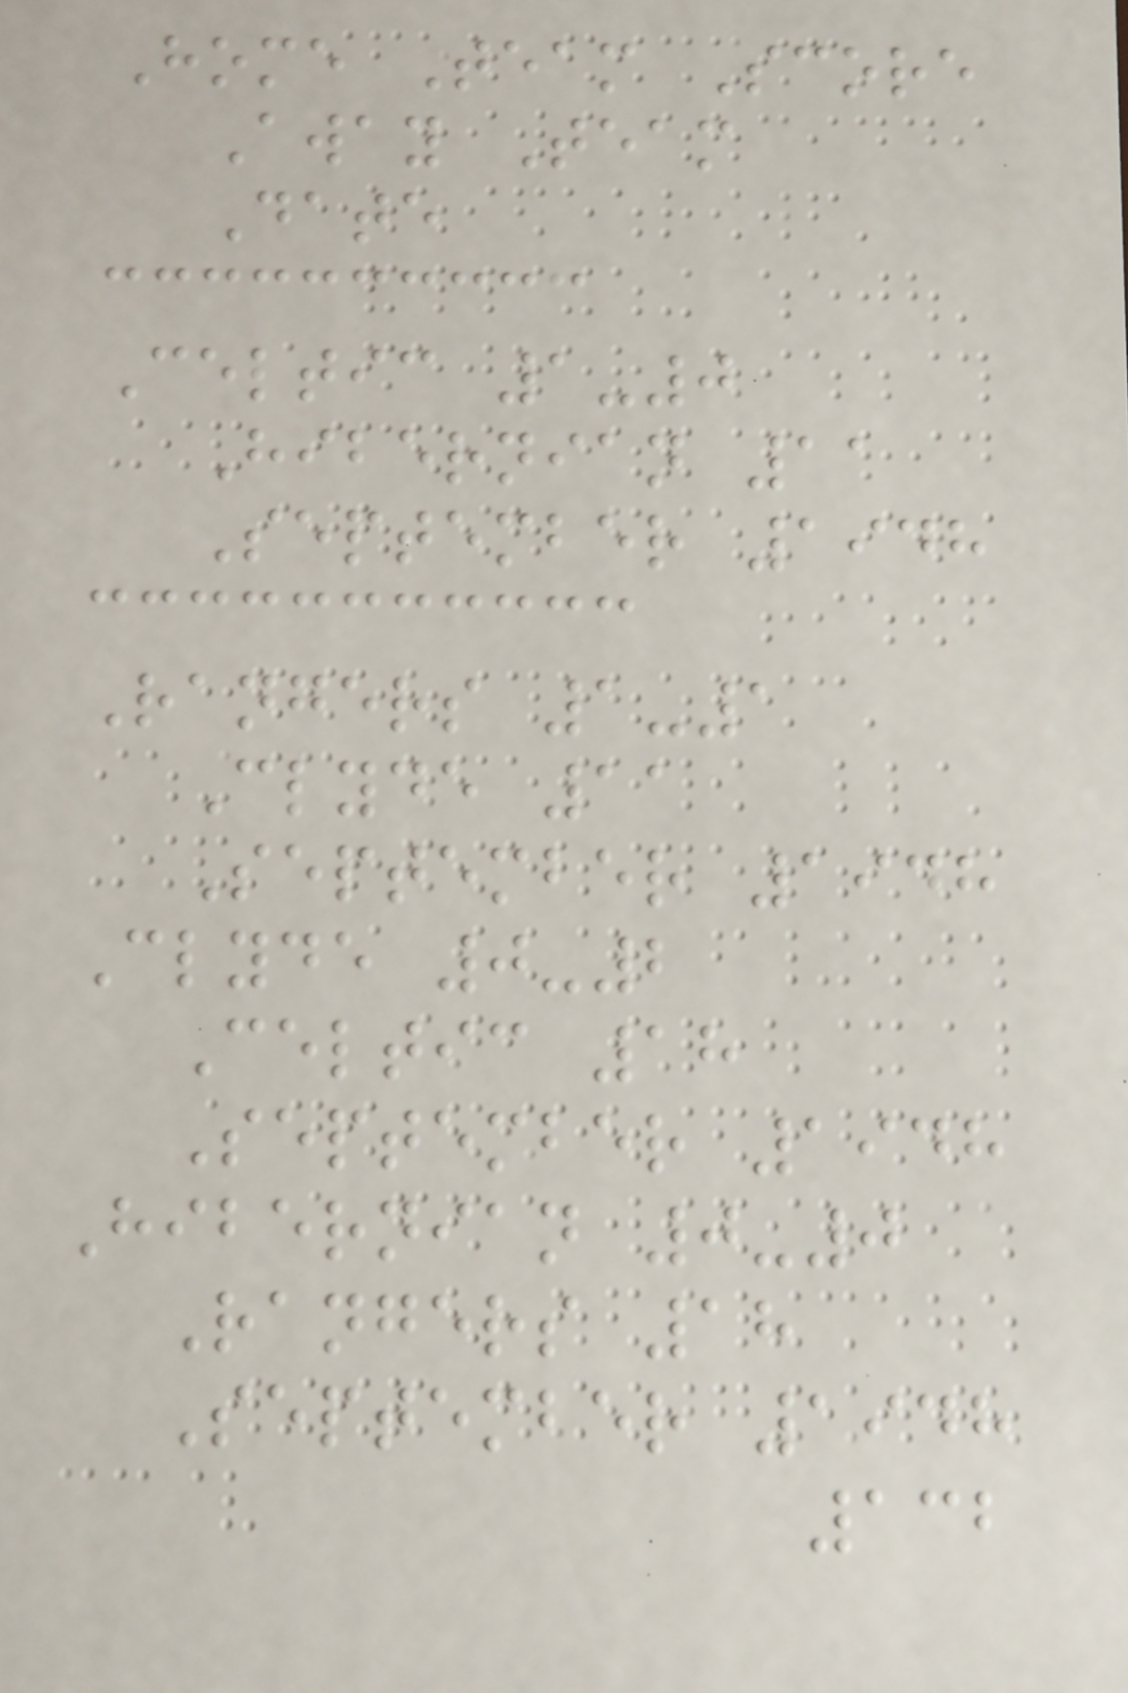Home Team Score
Away Team
Date
Celtic 1-0
Hibernian 11
September 1948
Rangers 1-1
Clyde 11
September 1948
Clyde 0-2
Celtic 18
September 1948
Hibernian 0-0
Rangers 18
September 1948
132
